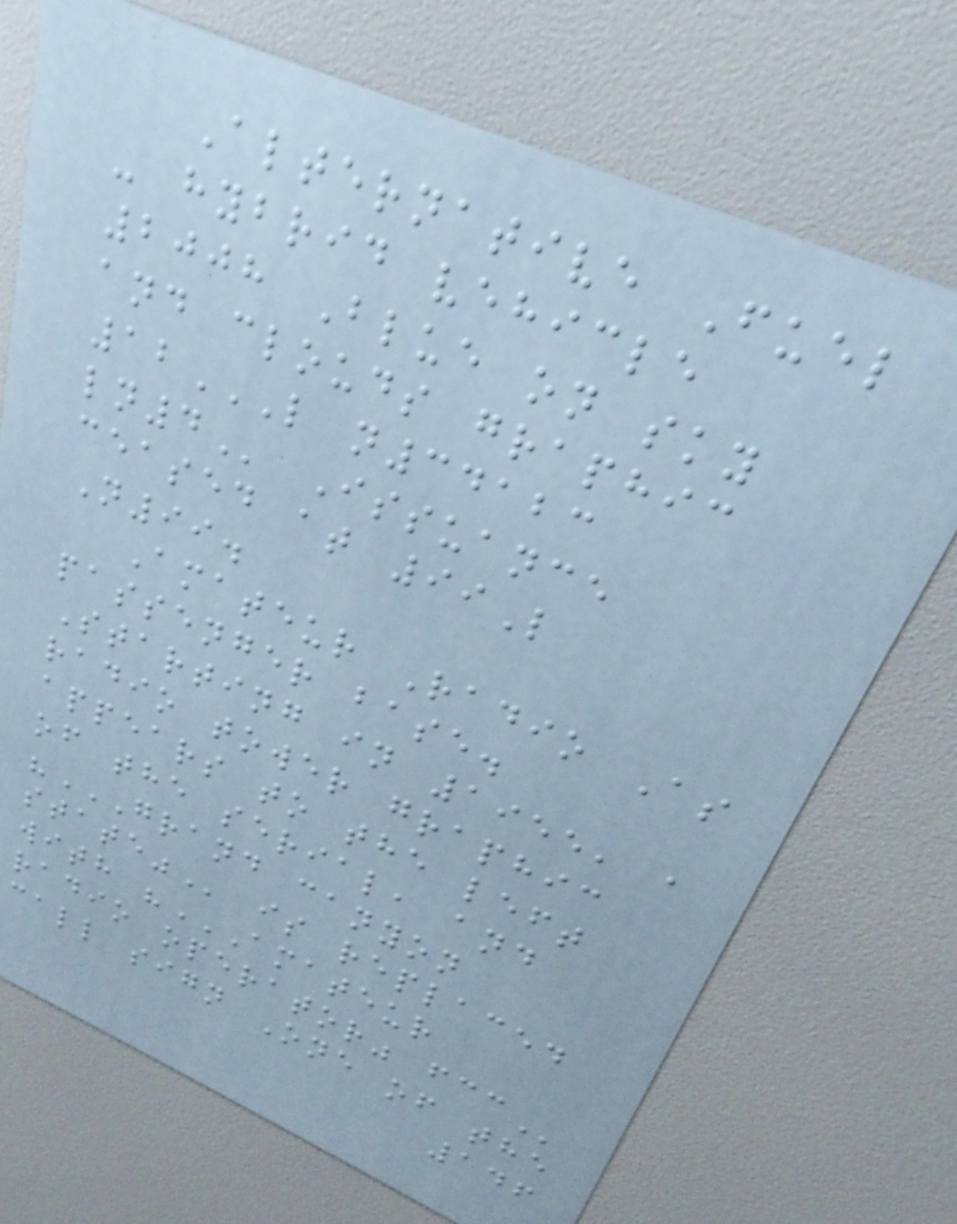Alternative Fuel
- hybrid vehicle
2008 Blue on sky
and clouds graphic
12L N34123
LN4 Issuance
ceased at 99L
N99.
Amateur Radio As
passenger base.
Starting in 1955, a
radio tower graphic
appears to the left
of the serial, and
"GRAND CANYON
STATE" is replaced
with "AMATEUR
RADIO OPERATOR" FCC
call sign One of the
146
